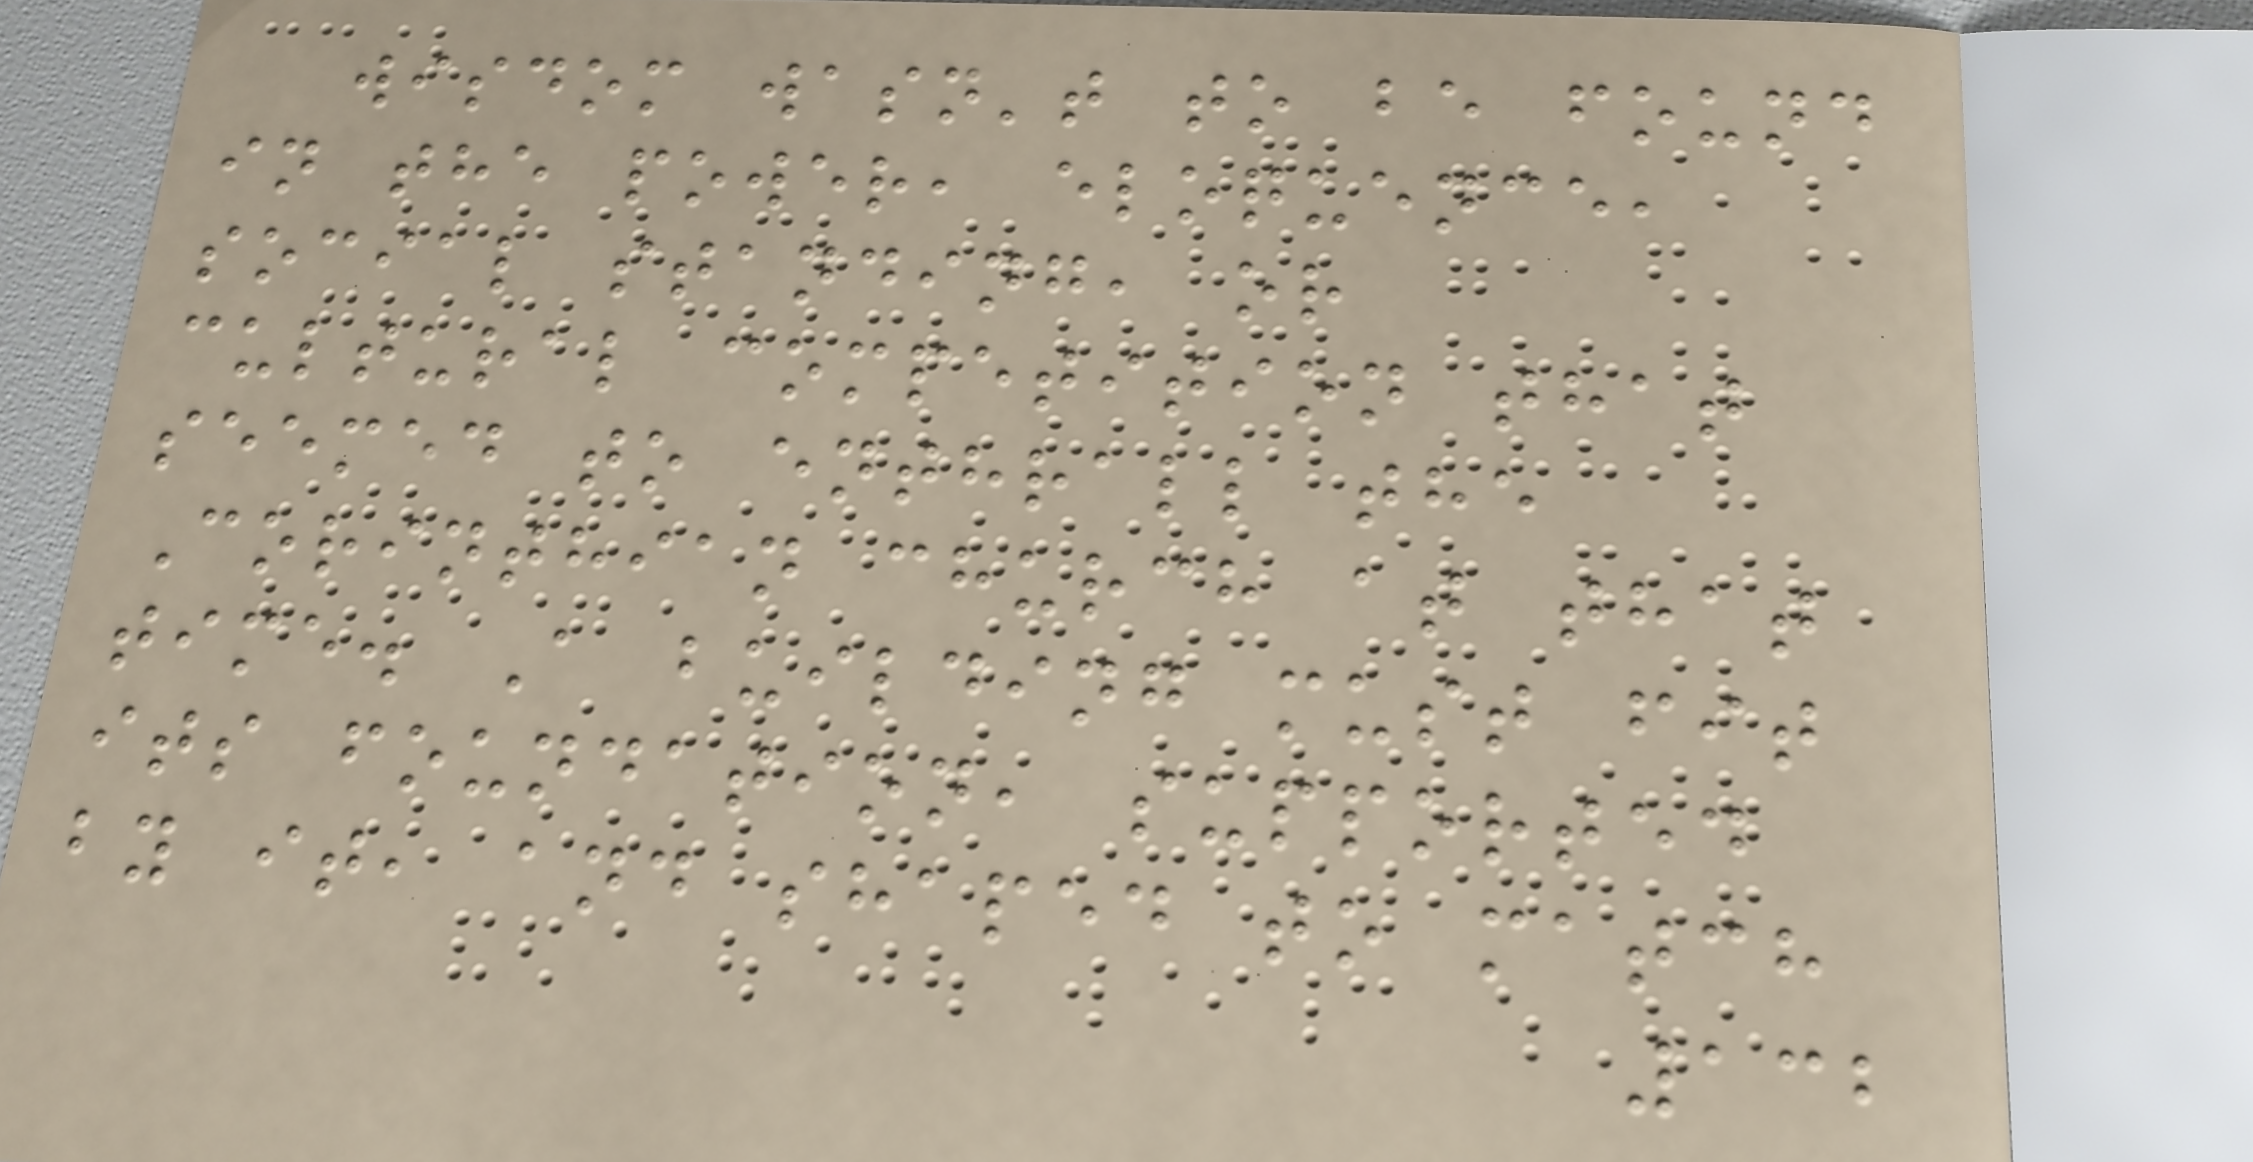wisdom wasn't to be found
in the power, eloquence,
social standing, or
cultural competition that
seemed to enthrall the
Corinthian church at that
time. A building must fit
its foundation, supported
by it, and shaped to match
132
